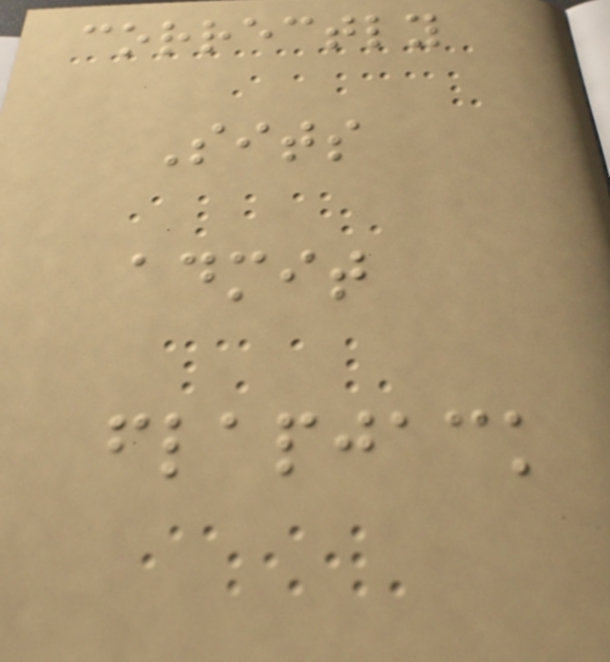correctly
Sits
admit
flapjack
